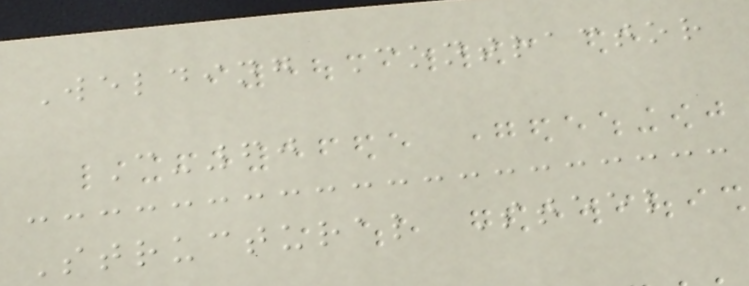Welding Contractor
C-60
Structural Steel
